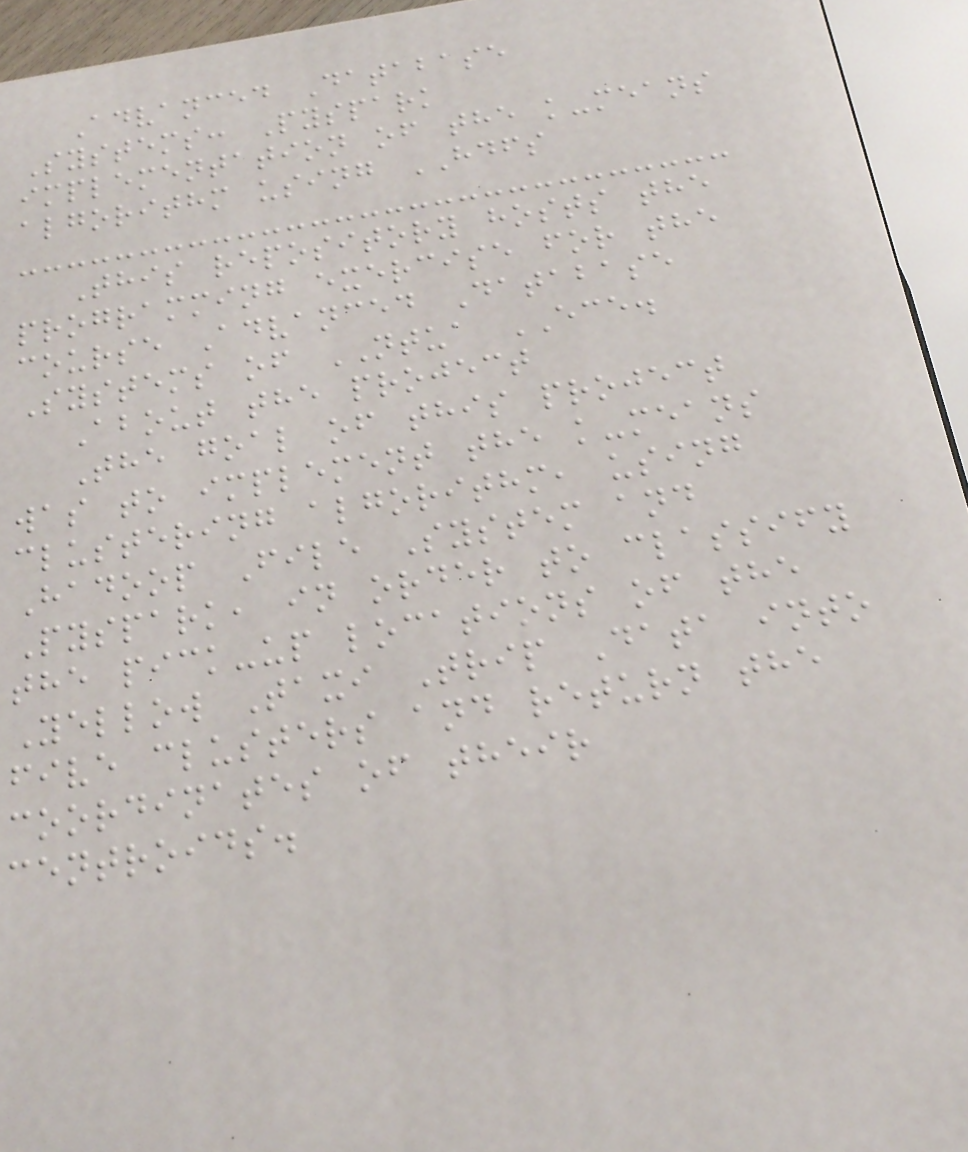Advanced Database
Systems: Pyspark
implementation of the k-means
algorithm using HDFS
This repository hosts the
programming exercise for the
course Advanced Database
Systems of NTUA ECE.
About the project
The goal of this project
was to implement the k-means
clustering algorithm, using
Hadoop File System and
Pyspark, in order to classify
the pick-up locations of the
Yellow Taxi Trip Data into
five clusters and return the
coordinates of their
centroids.
